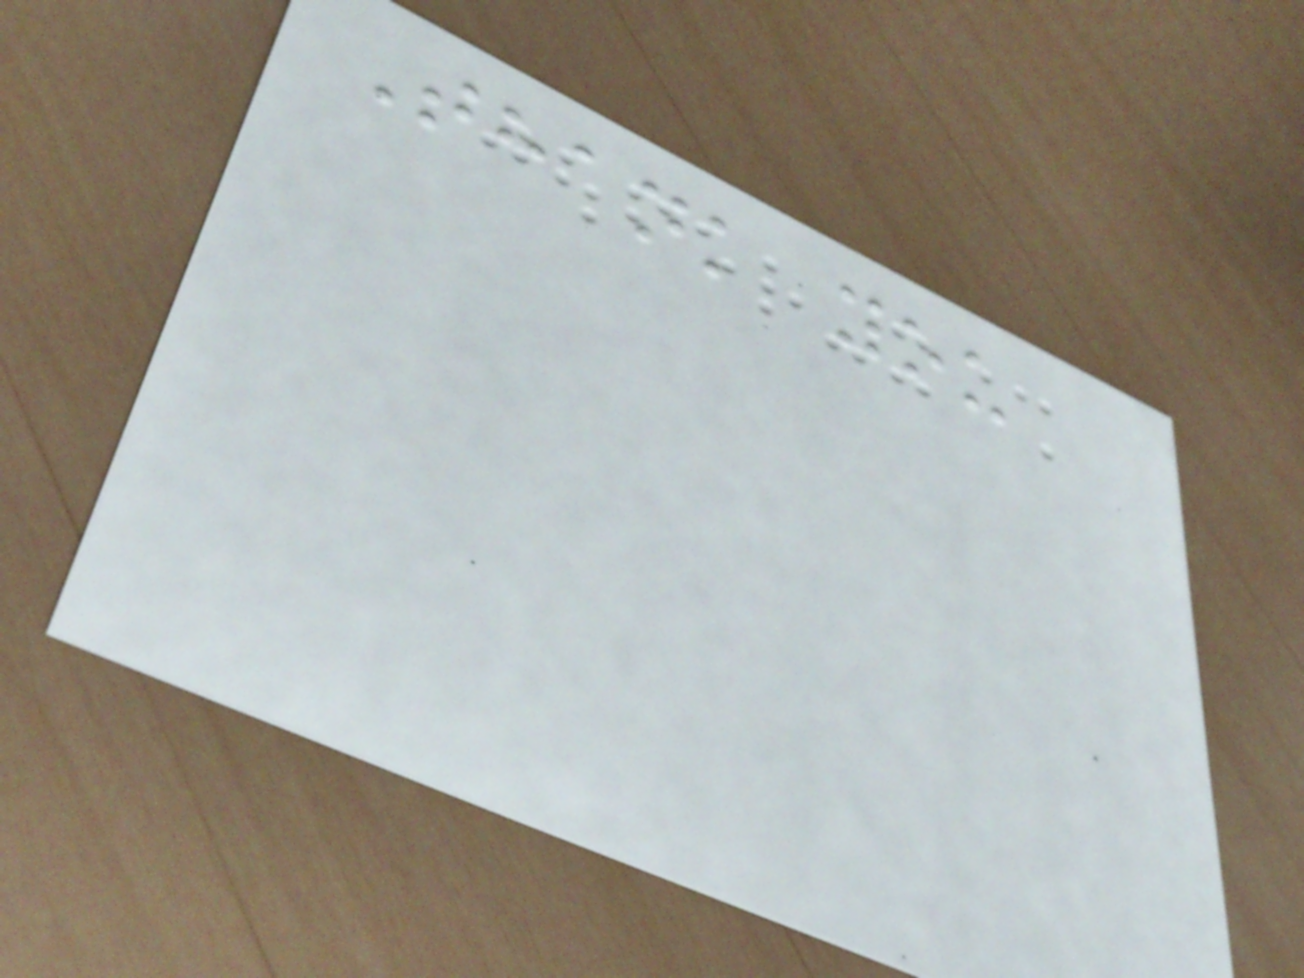Thank you
